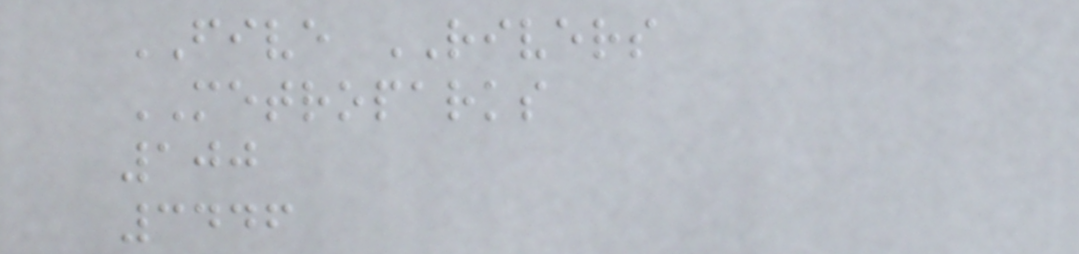FIVE RIVERS
METROPARKS
100
3446
